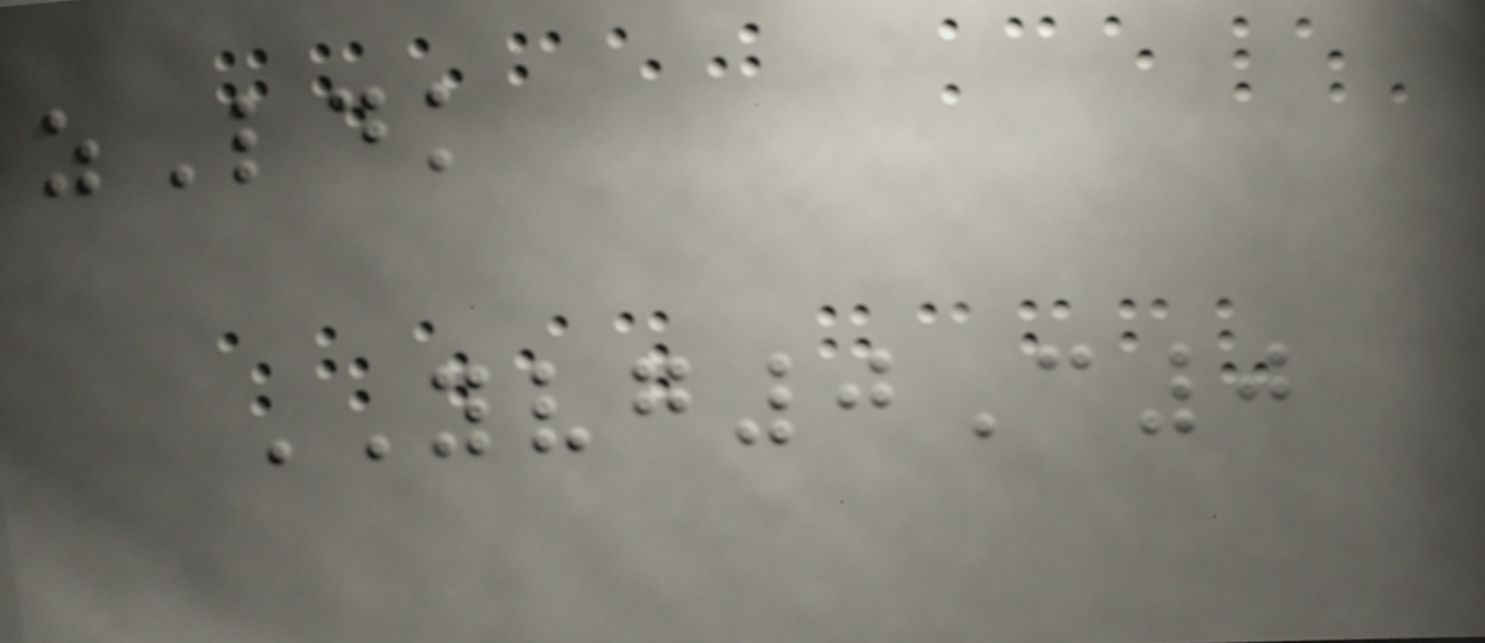zLdk
YVG0C0
